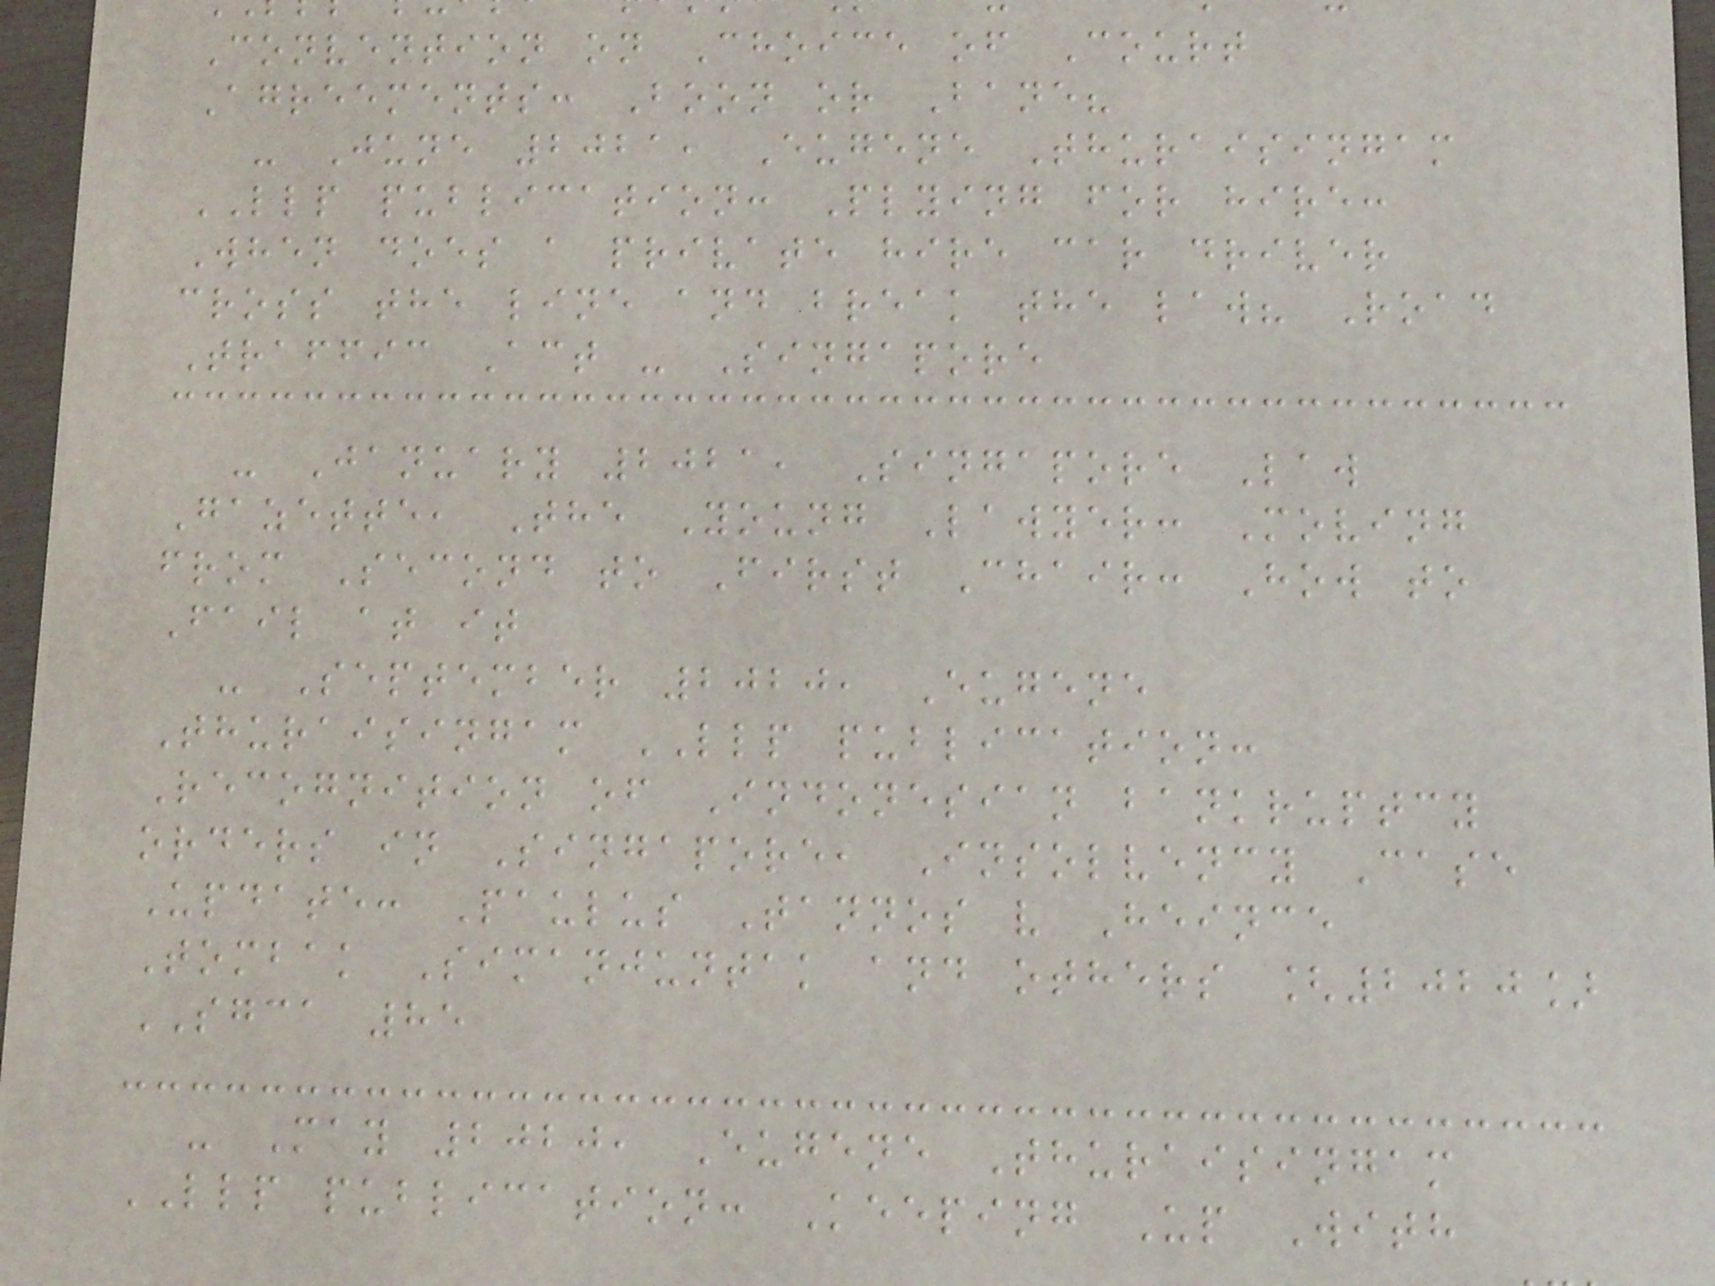Convention on Choice of Court
Agreements: Boon or Bane?
- June 2021, Eugene Thuraisingam
LLP publication: Plying for hire:
When does a private hire car driver
cross the line and break the law? Road
Traffic Act - Singapore
- January 2021, Singapore Law
Gazette, The Young Lawyer: Moving
from Second to First Chair: How to
Fail at it
- September 2020, Eugene
Thuraisingam LLP publication:
Recognition of Indonesian bankruptcy
orders in Singapore, Insolvency Case
Update: Paulus Tannos v Heince
Tombak Simanjuntak and others [2020]
SGCA 85
- May 2020, Eugene Thuraisingam
LLP publication: Keeping Up With
